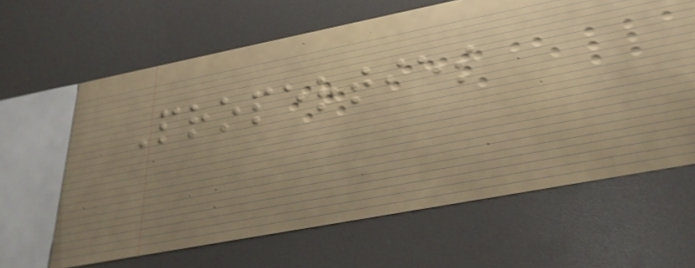Properties
